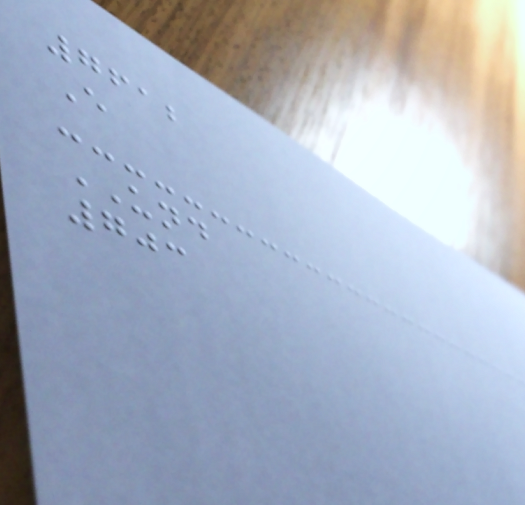7612
E
UND
703
